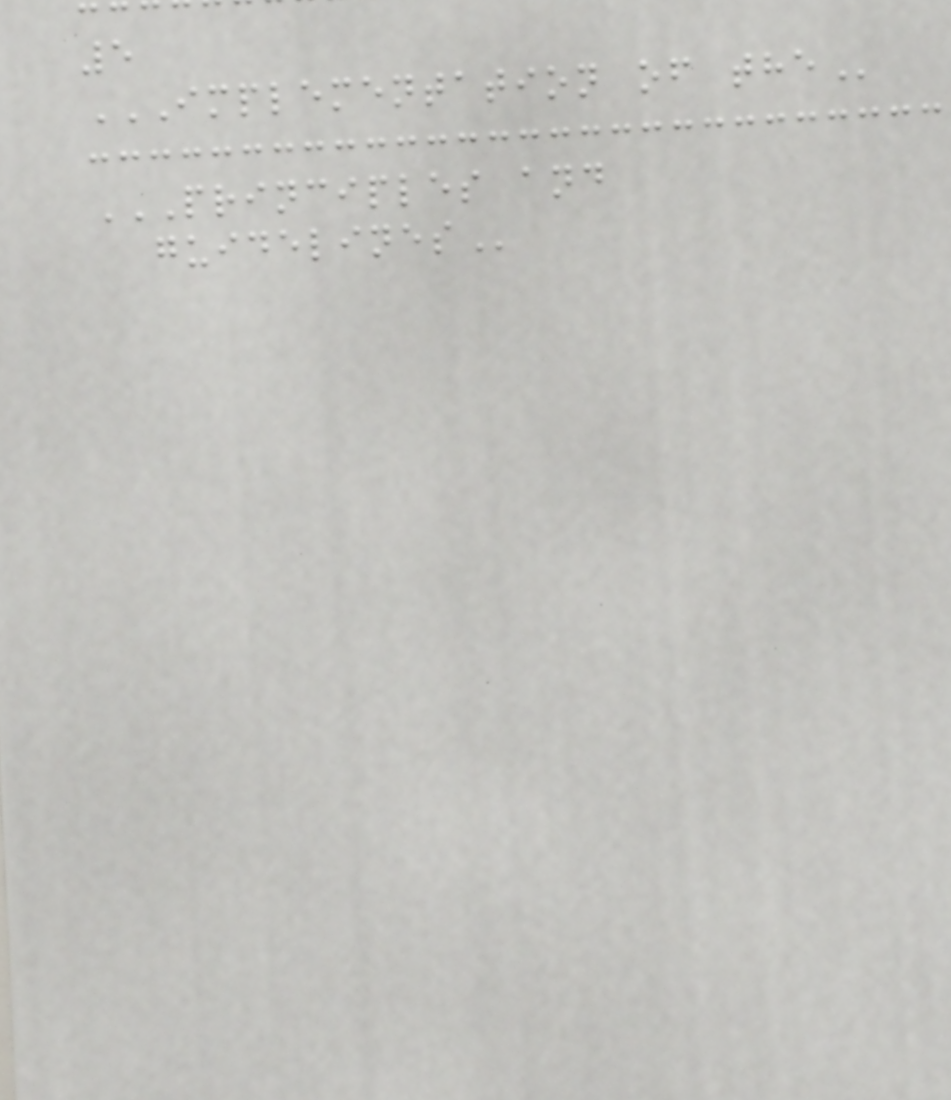5
IMPLEMENTATION OF THE
PRINCIPLES AND
GUIDELINES
